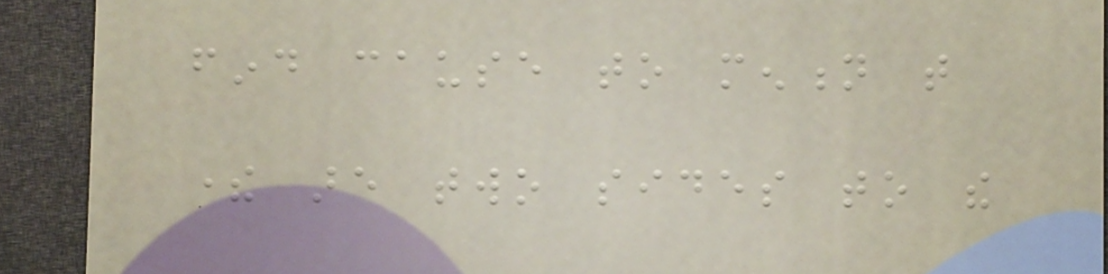find cause to mention that
there are two sides to the
